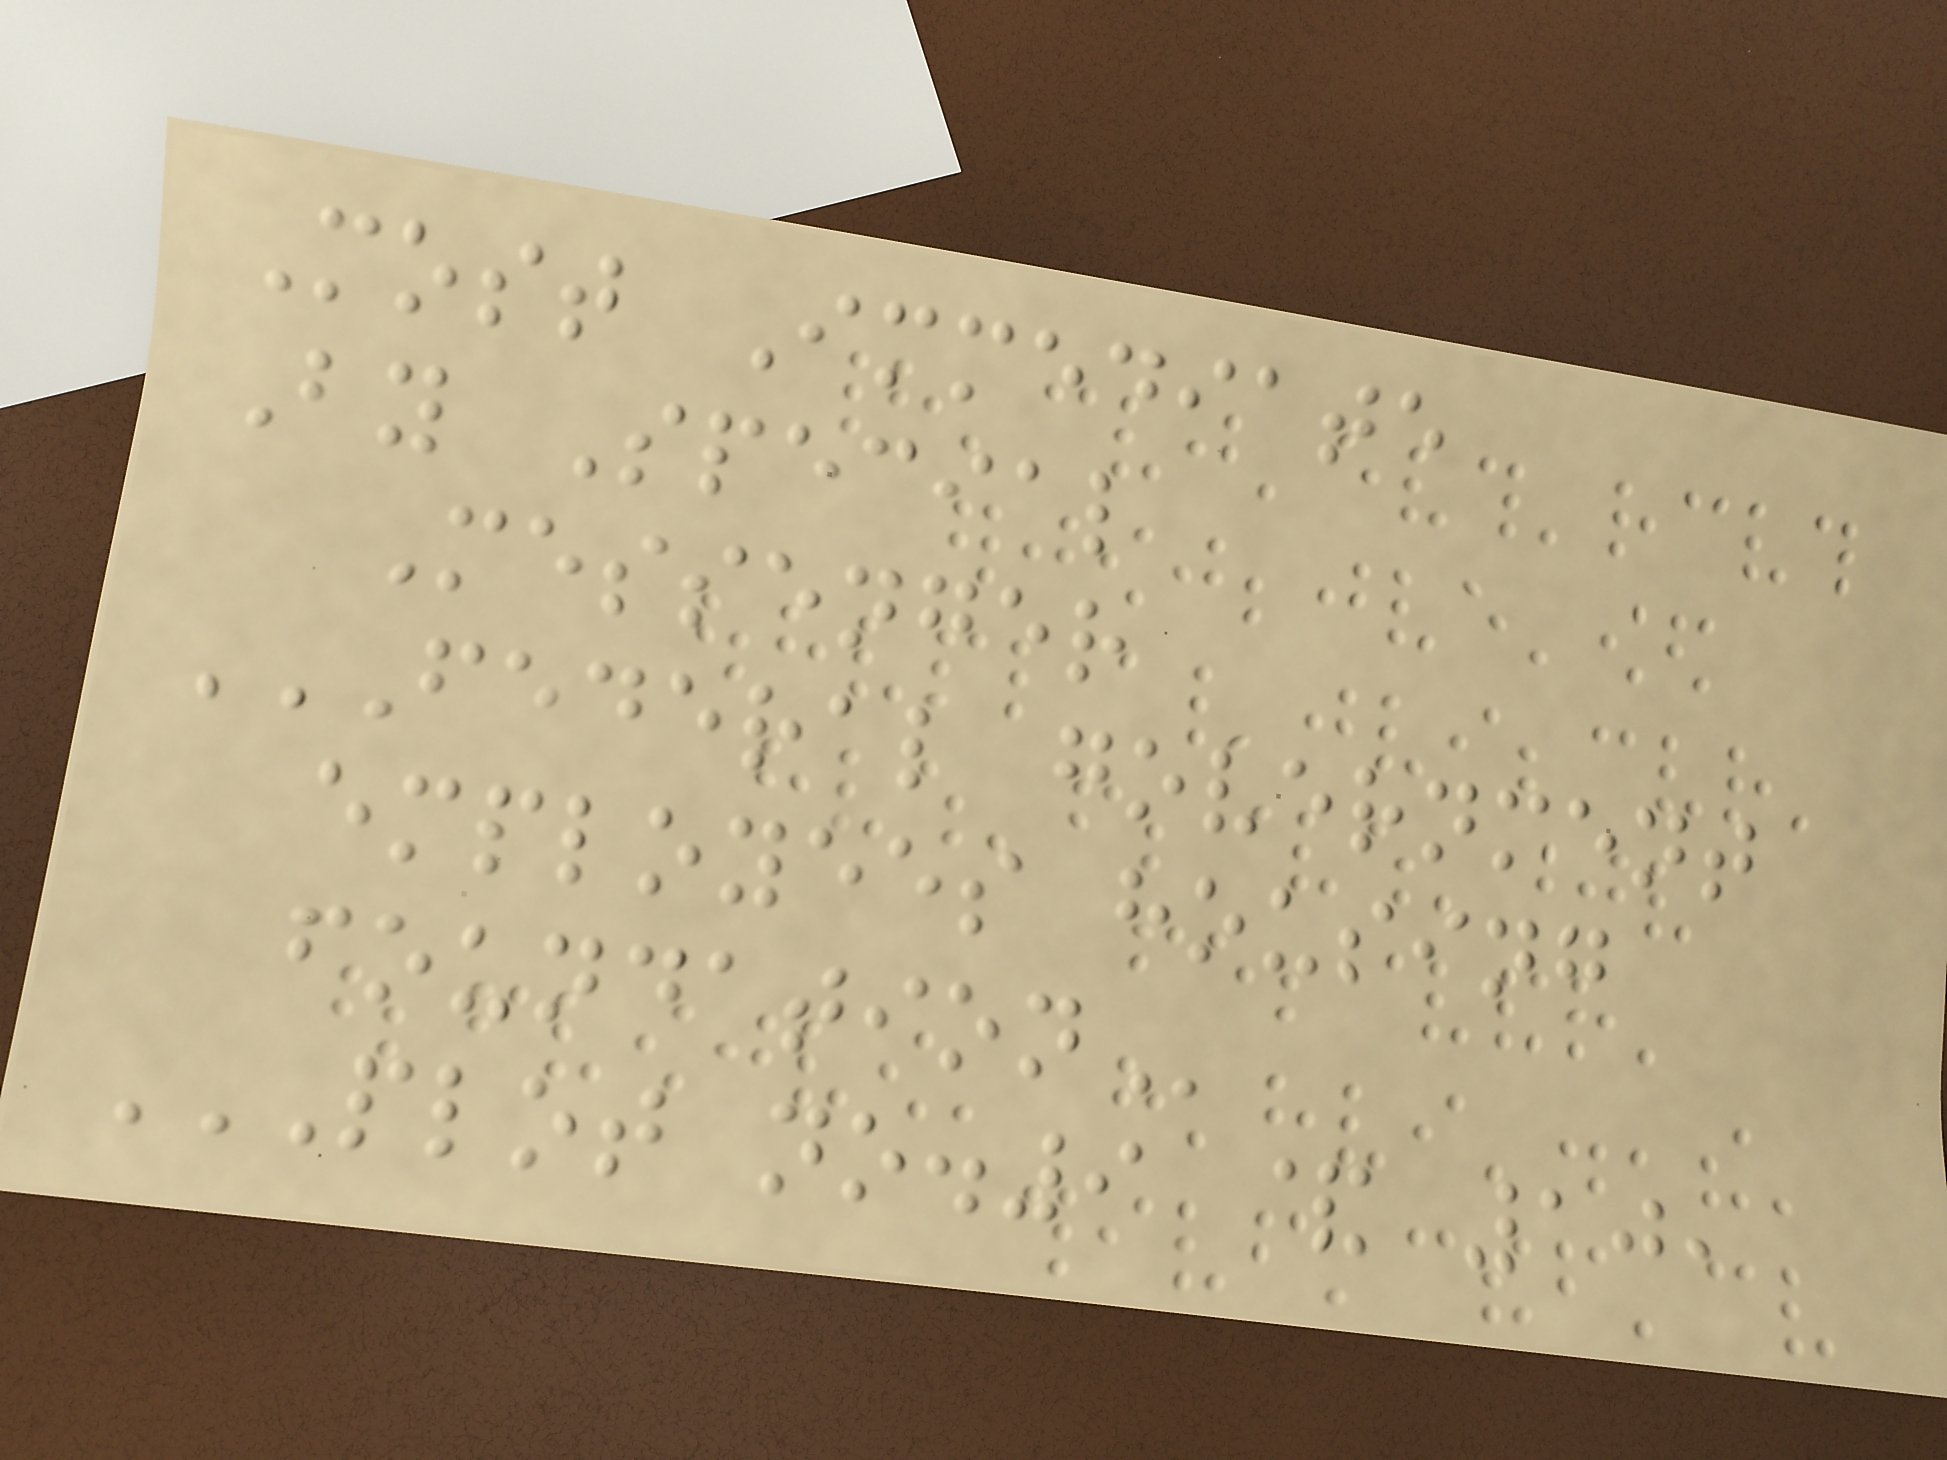Most Immediate
By Special
Messenger
FEDERAL GOVERNMENT
EMPLOYEES HOUSING
FOUNDATION
PLOT NO.9 & 10,
